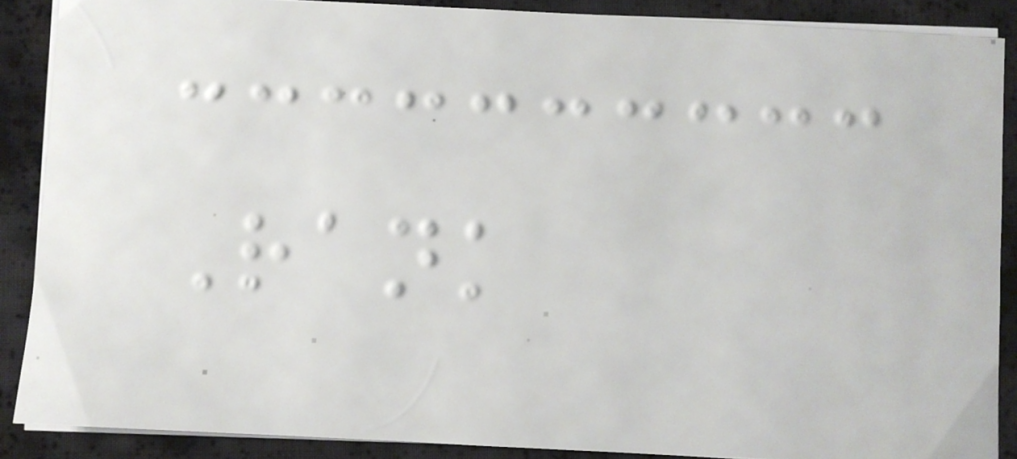Rank
